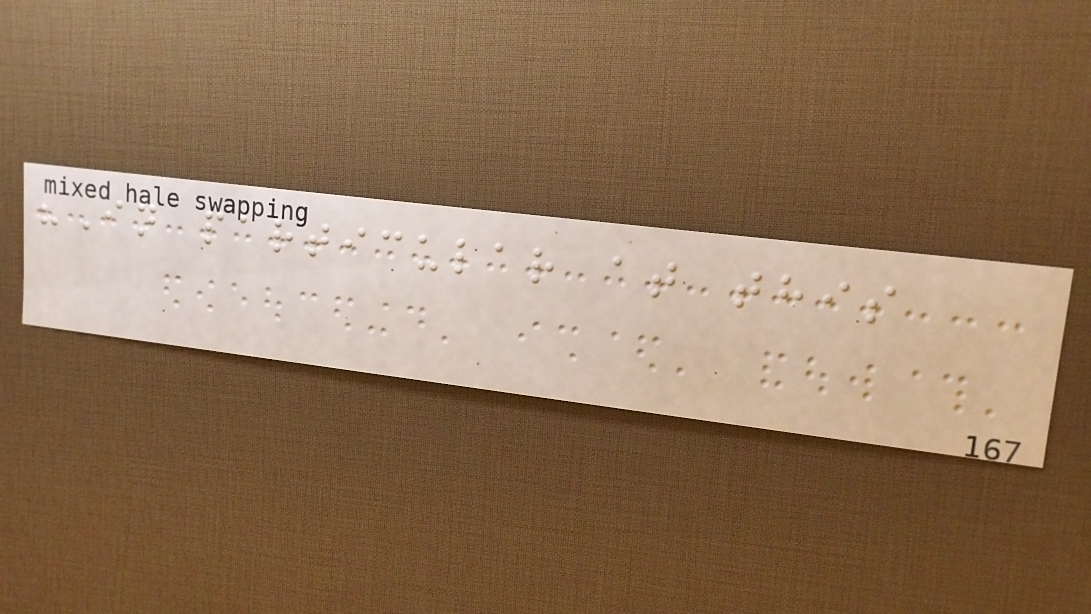"In particular at this
